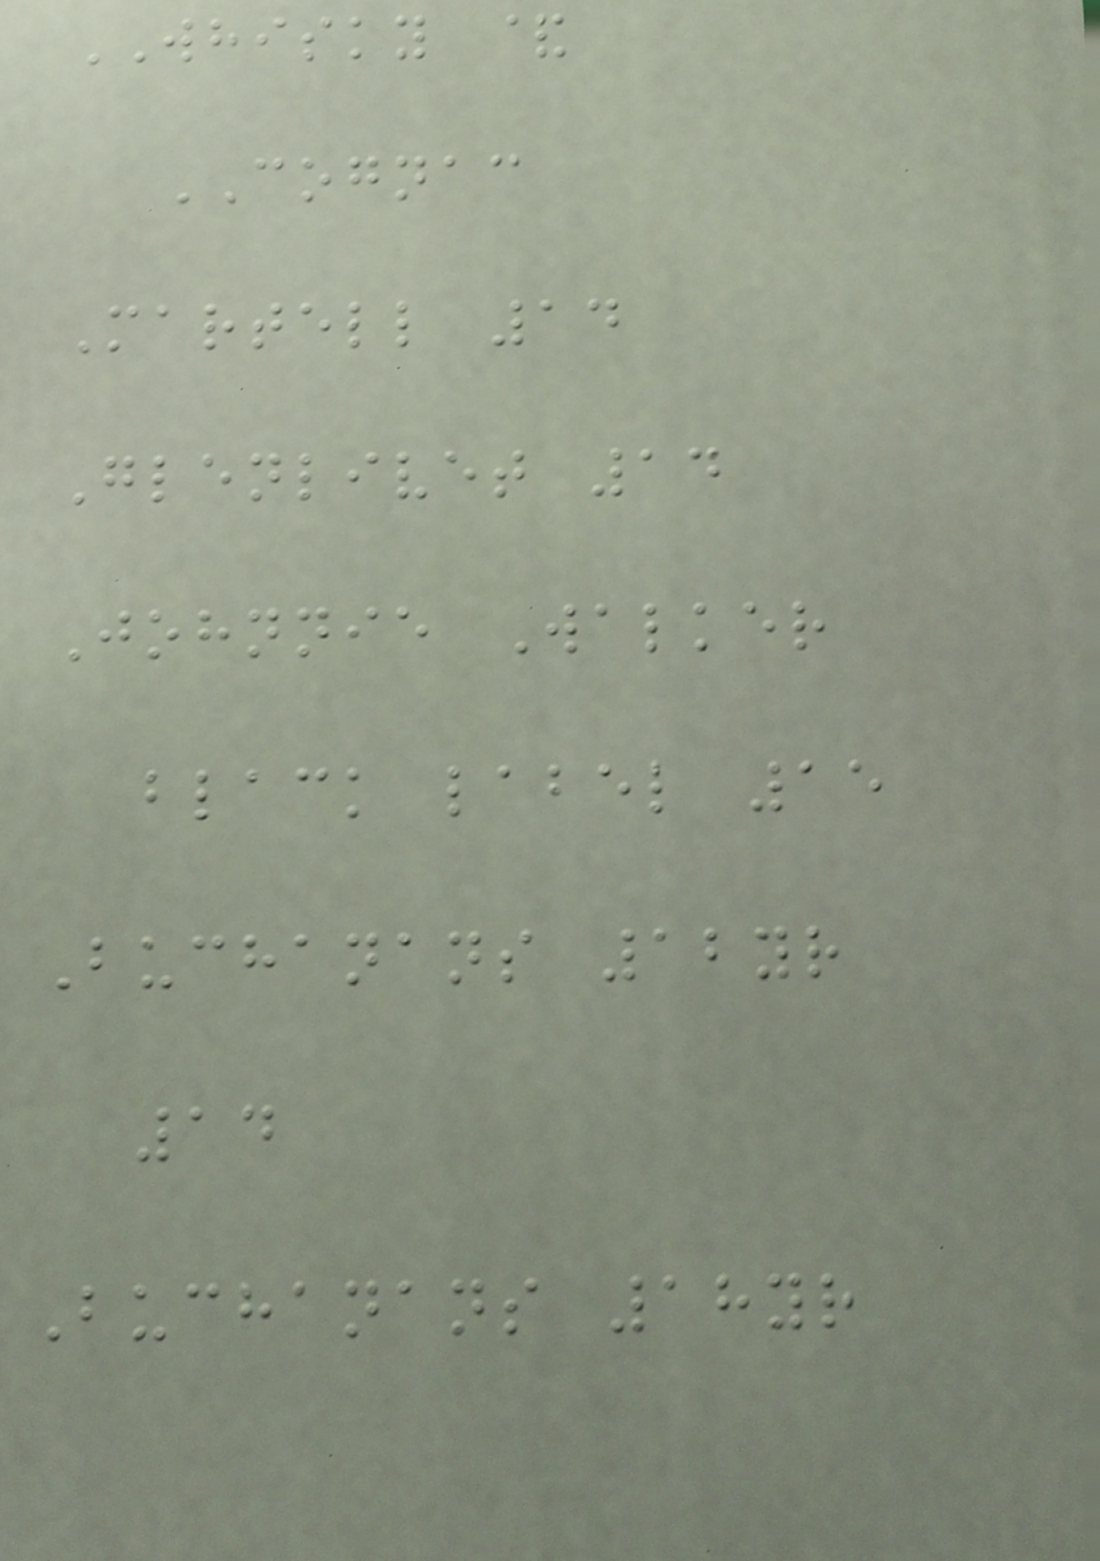WHISKY &
COGNAC
Martell 14
Glenlivet 14
Johnnie Walker
black label 15
Buchanans 12yr
14
Buchanans 18yr
